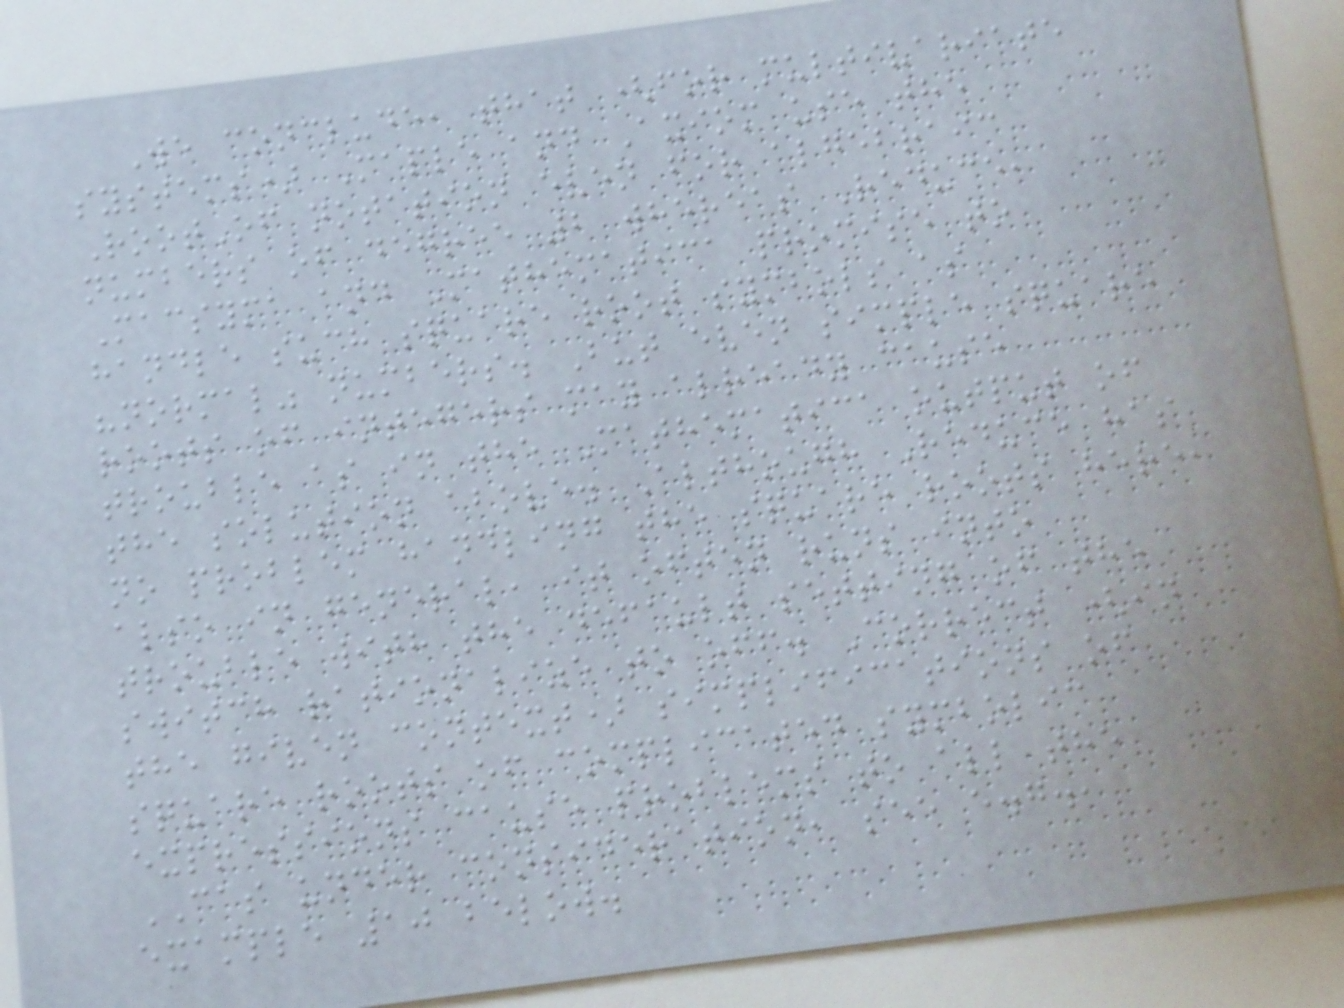We conclude, that (for multivariate
systems) Maple and Axiom use the
RootOf notation even for algebraic
numbers of degree 2 whereas Reduce,
Macsyma and Mathematica promise to
handle such square root symbols as
"normal" numbers. But even simple square
roots of integers may already cause
trouble as in the Mathematica output of
the solution above. Although Reduce has
no problem handling the square roots here,
also in general, it often runs into
trouble with the default setting of the
switch rationalize to off. Correct (in
the given context) simplifications of
square roots of complicated symbolic
expressions cause problems to all the
CAS under consideration, see e.g.,
example 10 below.
